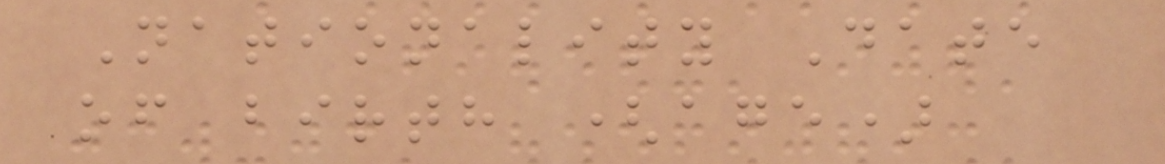Nationality Date
of birth (age)
